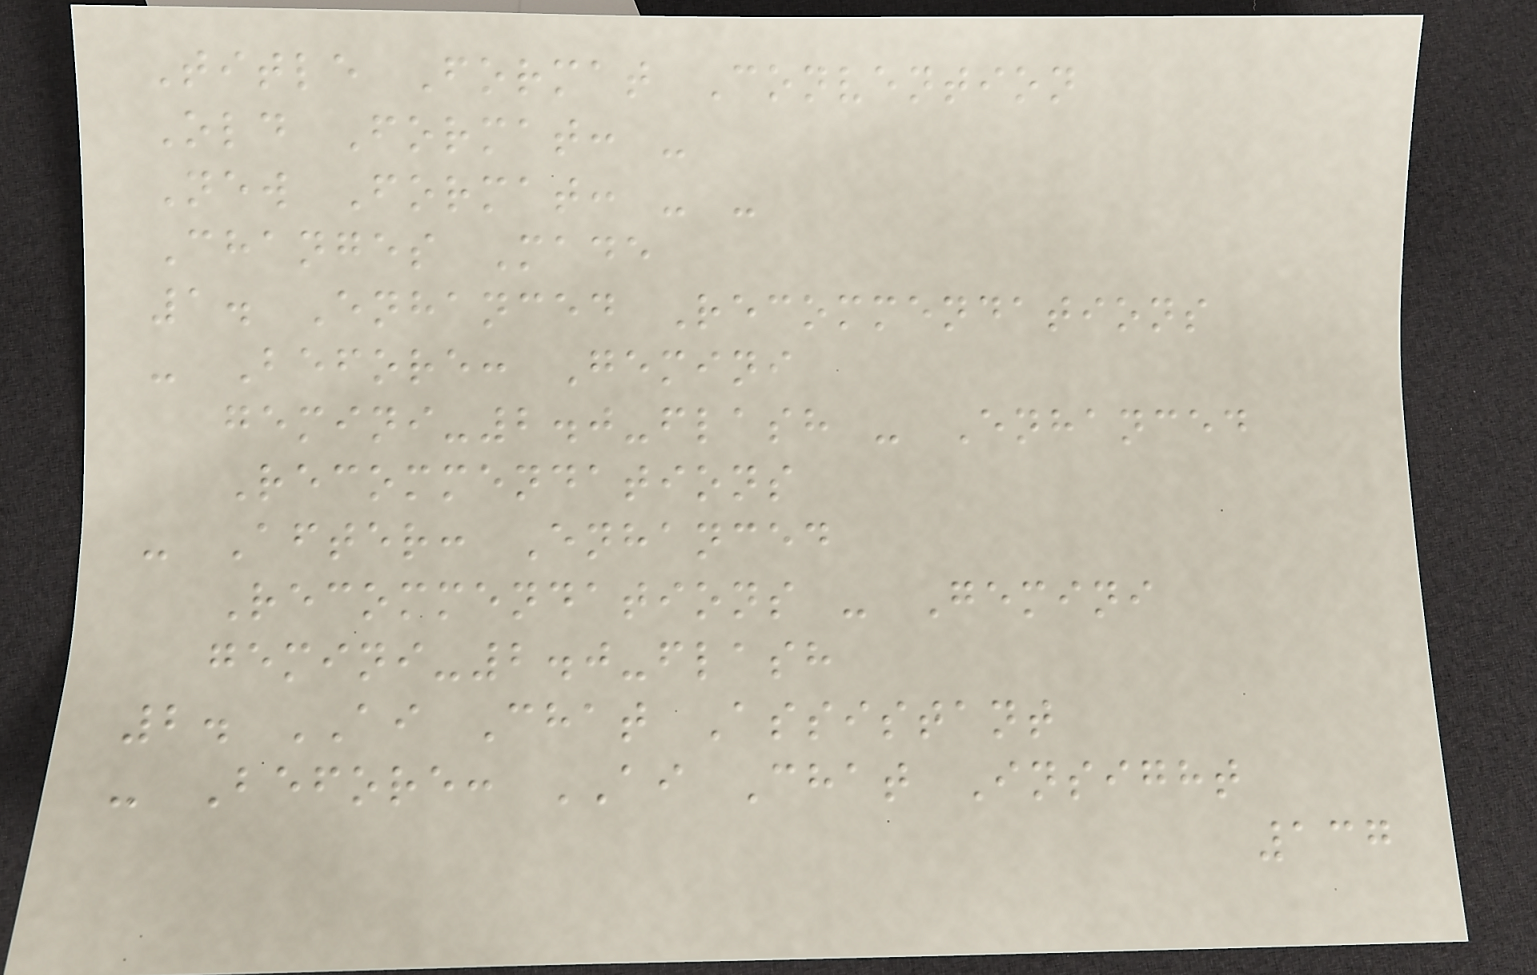Title Format Convention
Old Format: -
New Format: - -
Changes Made
1. Enhanced Recommendations
- Before: Gemini
gemini-2.0-flash - Enhanced
Recommendations
- After: Enhanced
Recommendations - Gemini
gemini-2.0-flash
2. AI Chat Assistant
- Before: AI Chat Insight
137
